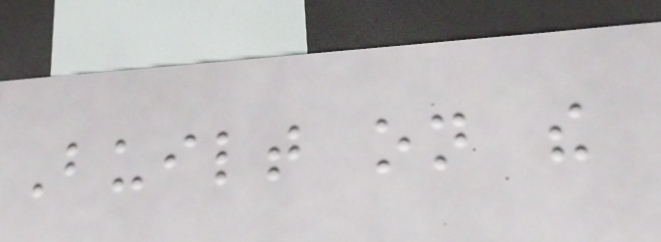Built on the
